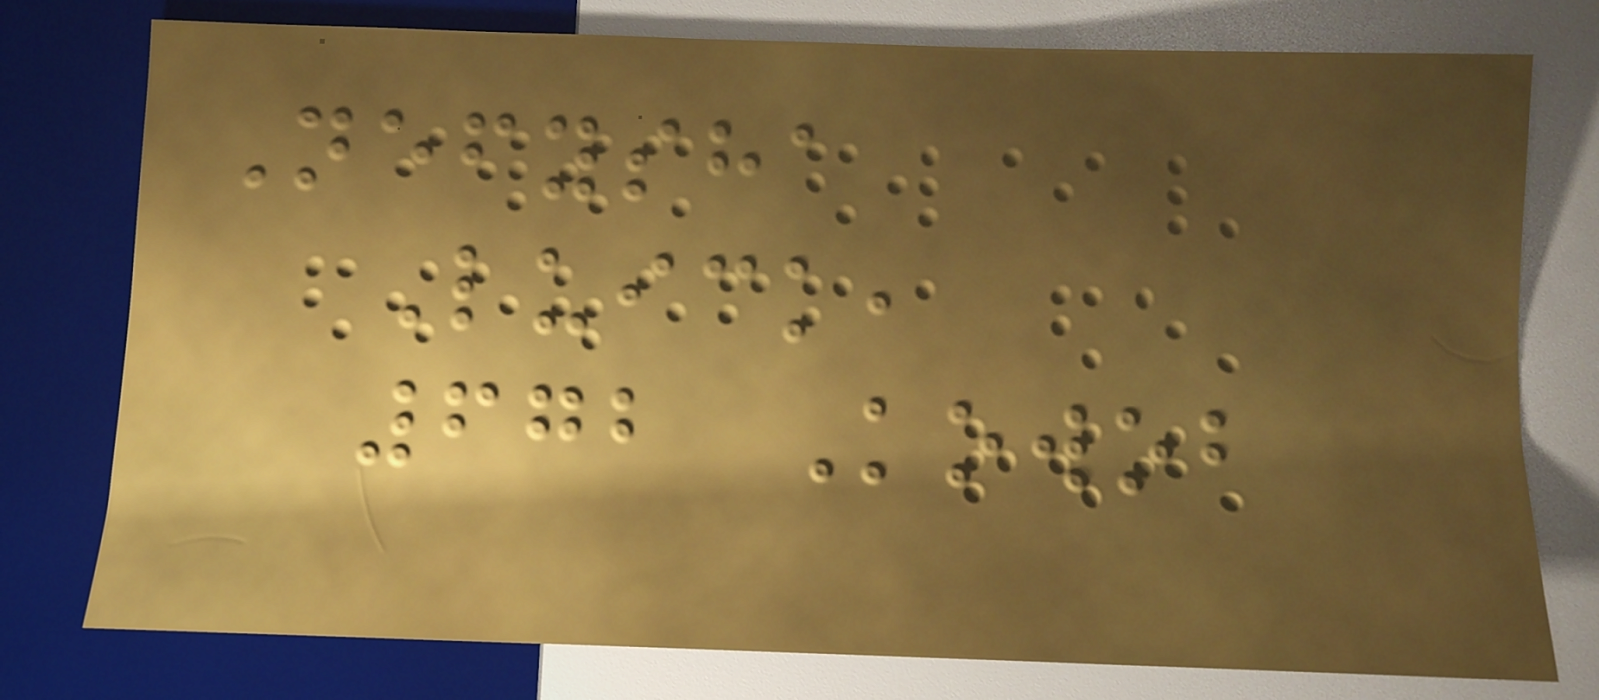Nefysha
Luick,
672 Kowob
